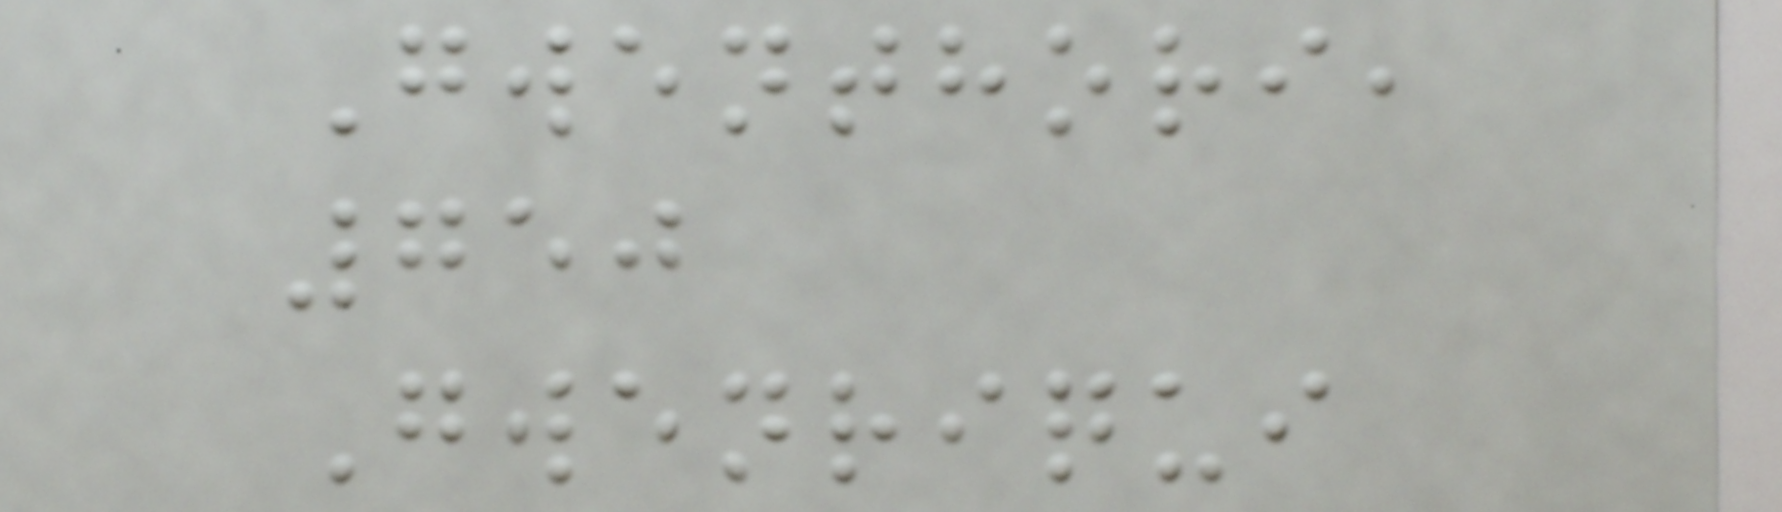Gwenthori,
750
Gwenriqui
